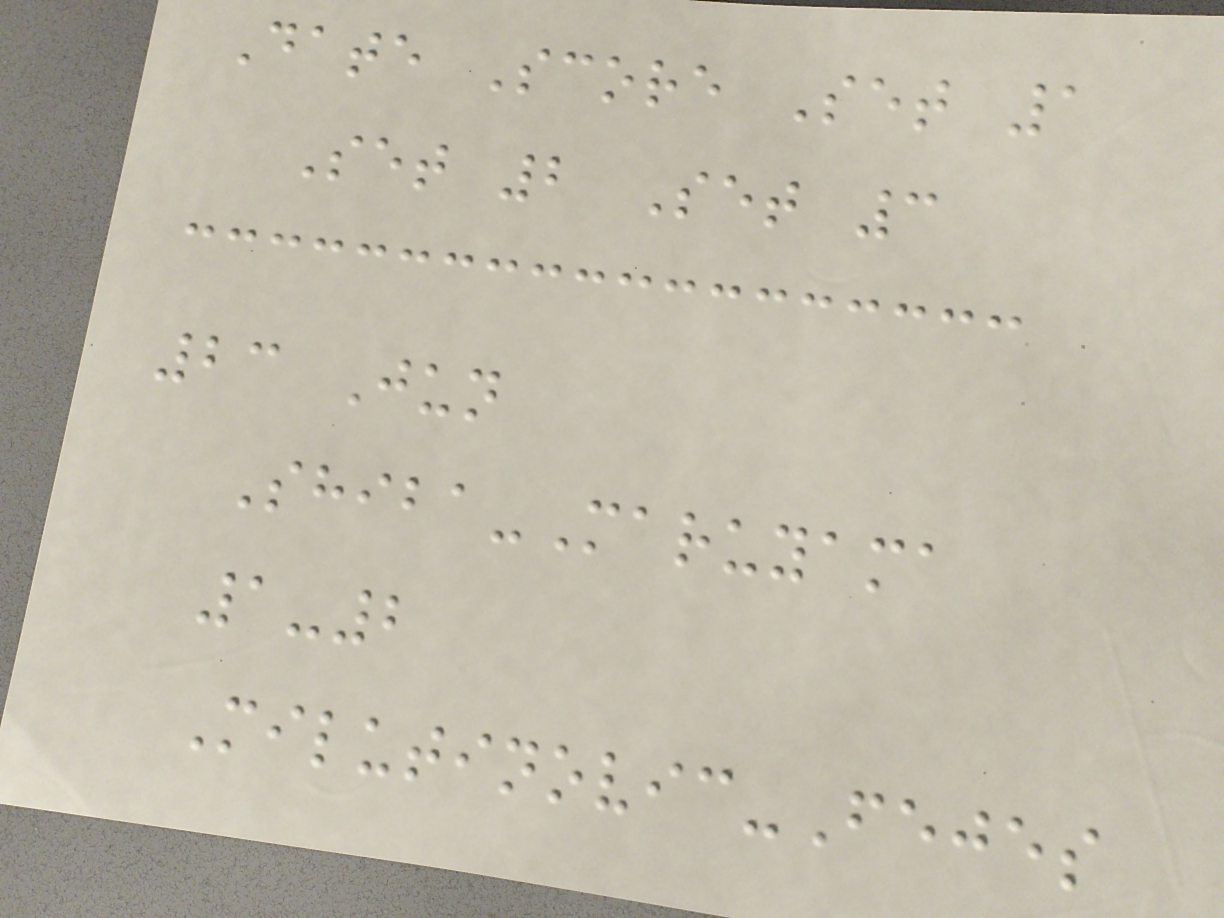Date Score Set 1
Set 2 Set 3
23 Jun
Shiba-Maruyama
1-2
Milutinovic-Fejes
